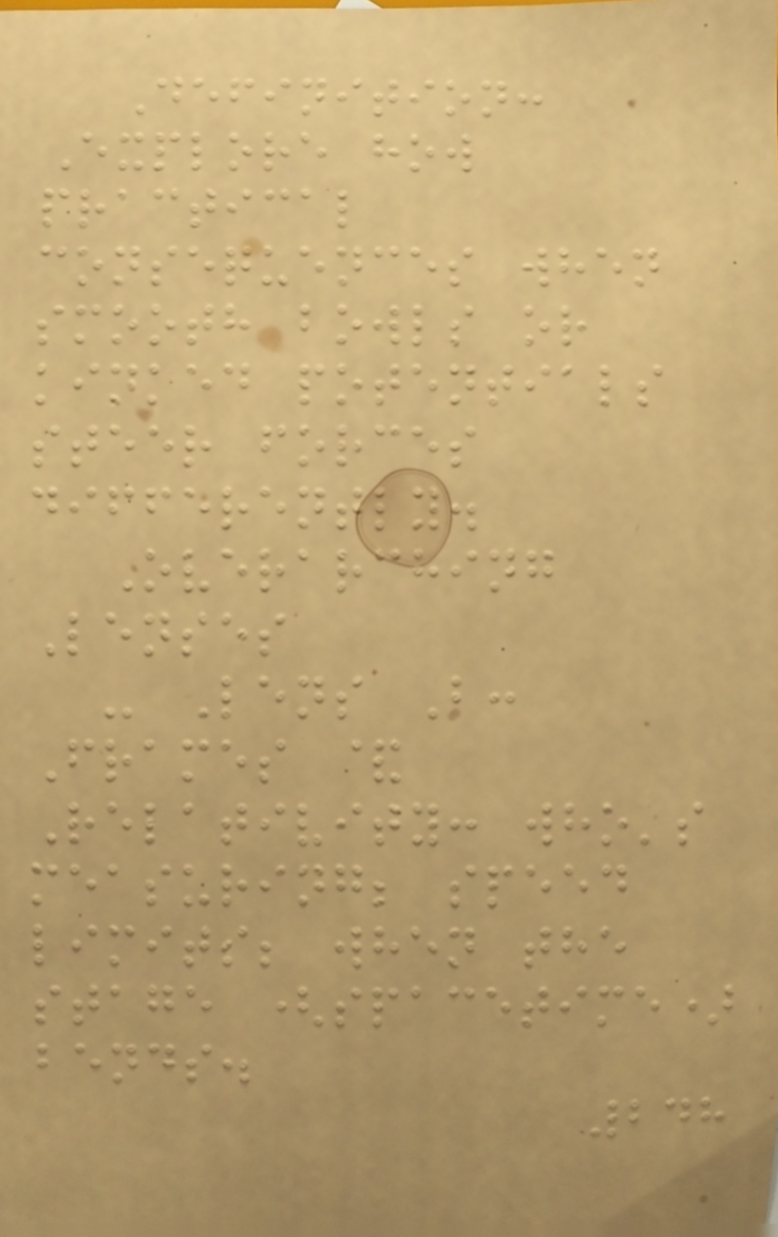Definition:
Explore how
practical
consequences when
smooth bowls or
kinked potentials
steer forces
differently.
Overarching
Lenses
- Lens B:
Frames &
Relativity: who's
measuring; speed
limits; when the
stage (spacetime)
bends.
248
